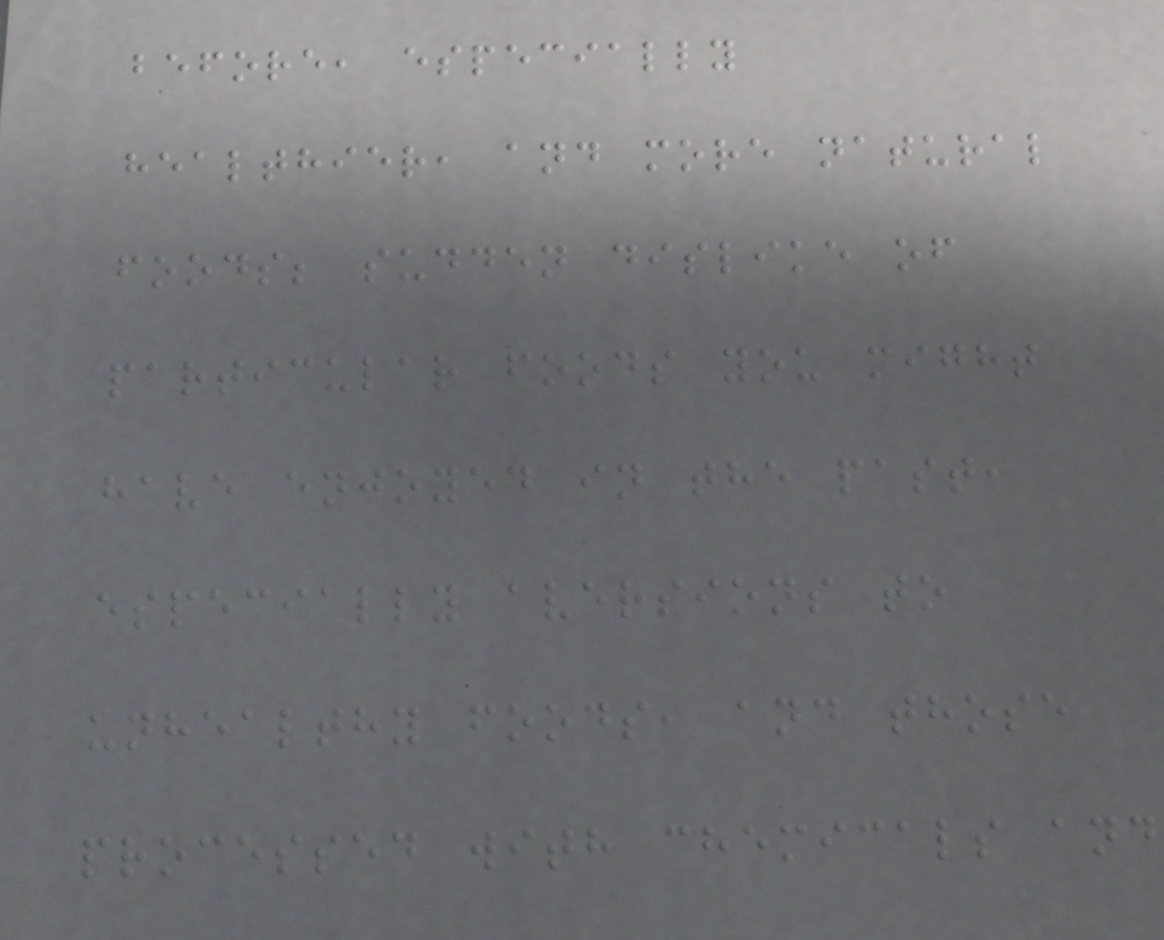before, especially
healthier, and more natural
foods; sudden dislike of
particular foods you might
have enjoyed in the past,
especially aversions to
unhealthy foods, and those
processed with chemicals and
